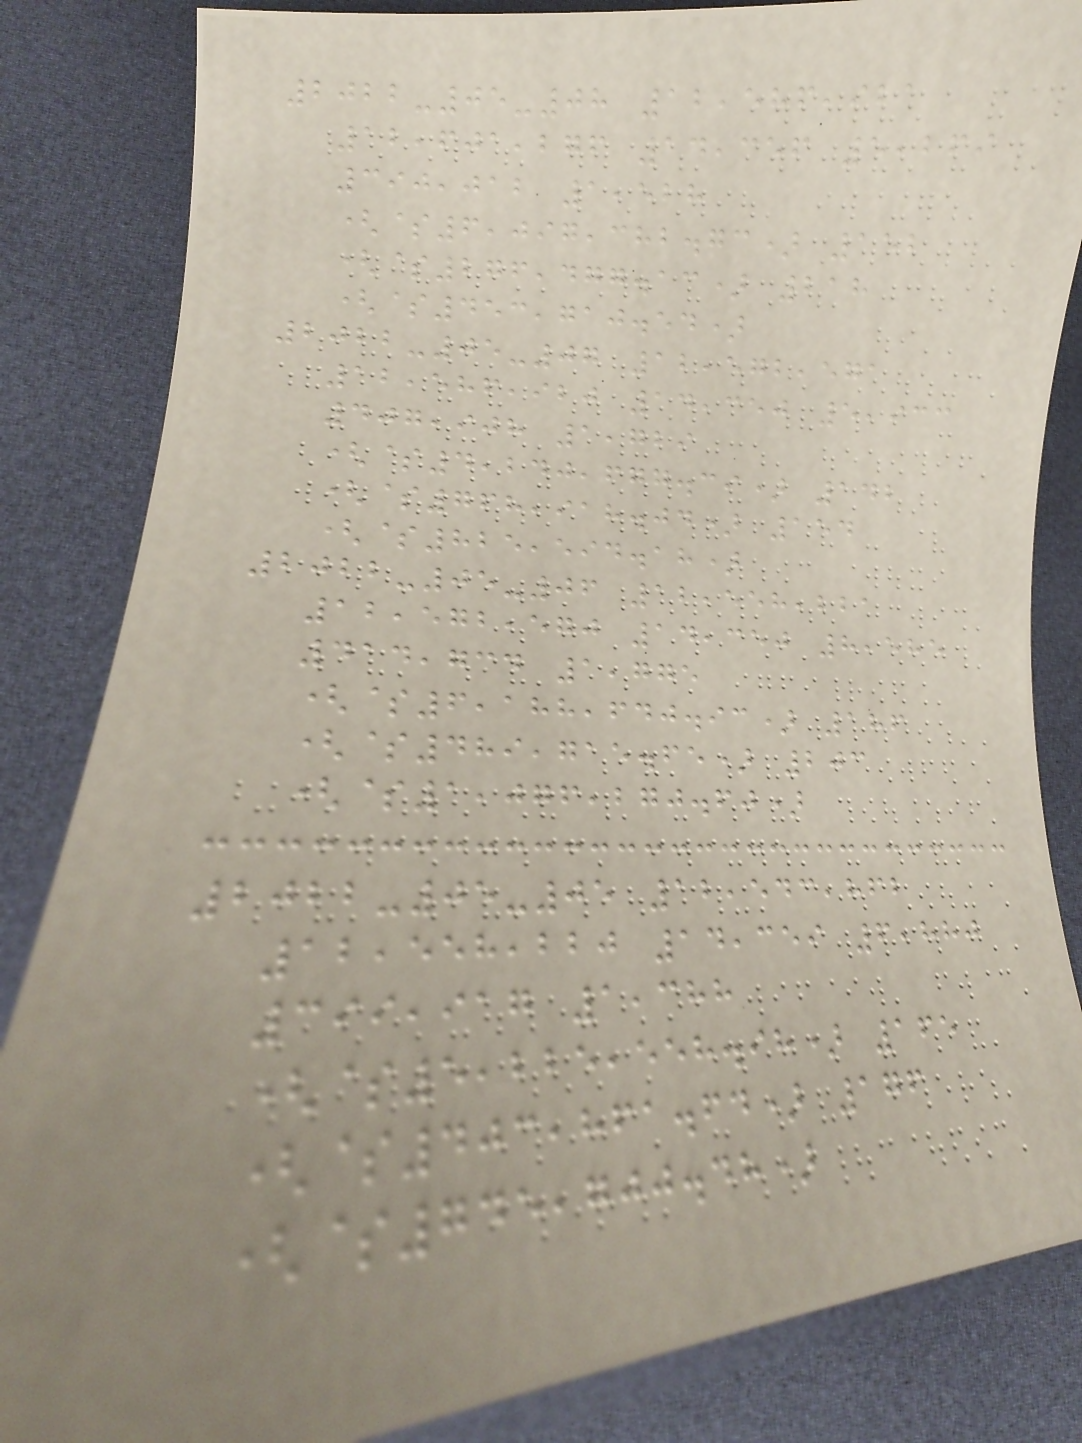2022-05-08 12,586,921
12,601,276 14,356 5,269
390,012 1,528
($6,097,382.73) 152
($276,477.13) 218
($453,710.54)
2022-05-07 12,572,571
12,586,920 14,350 5,933
407,908 1,729
($4,240,677.39) 142
($768,918.04) 154
($825,594.18)
2022-05-06 12,558,221
12,572,570 14,350 8,585
414,734 1,775
($6,188,640.93) 186
($489,715.65) 203
($1,076,270.60)
2022-05-05 12,543,862
12,558,220 14,359 6,880
399,917 1,388
($5,225,558.98) 165
($403,861.64) 176
($745,700.48)
